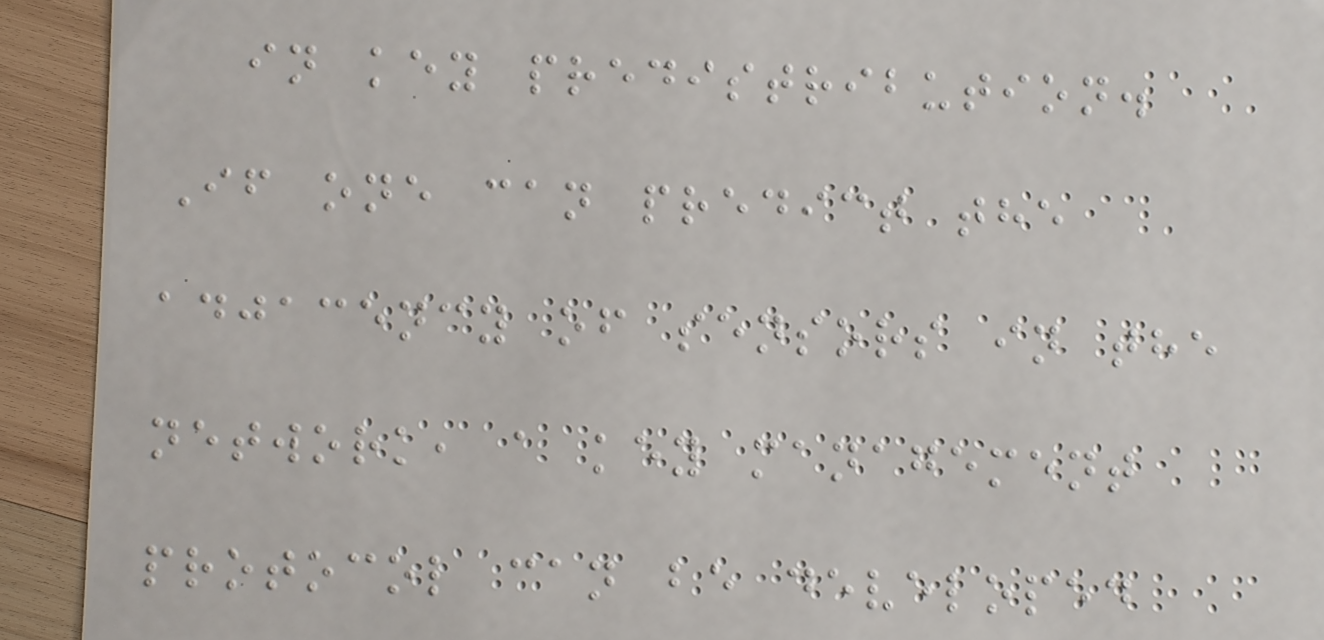in key predistribution.
If one can predict the
adjacency of sensors in the
network, a key management
protocol can be developed
